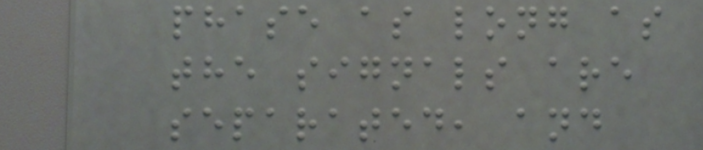phase as long as
the signals are
separated, and
